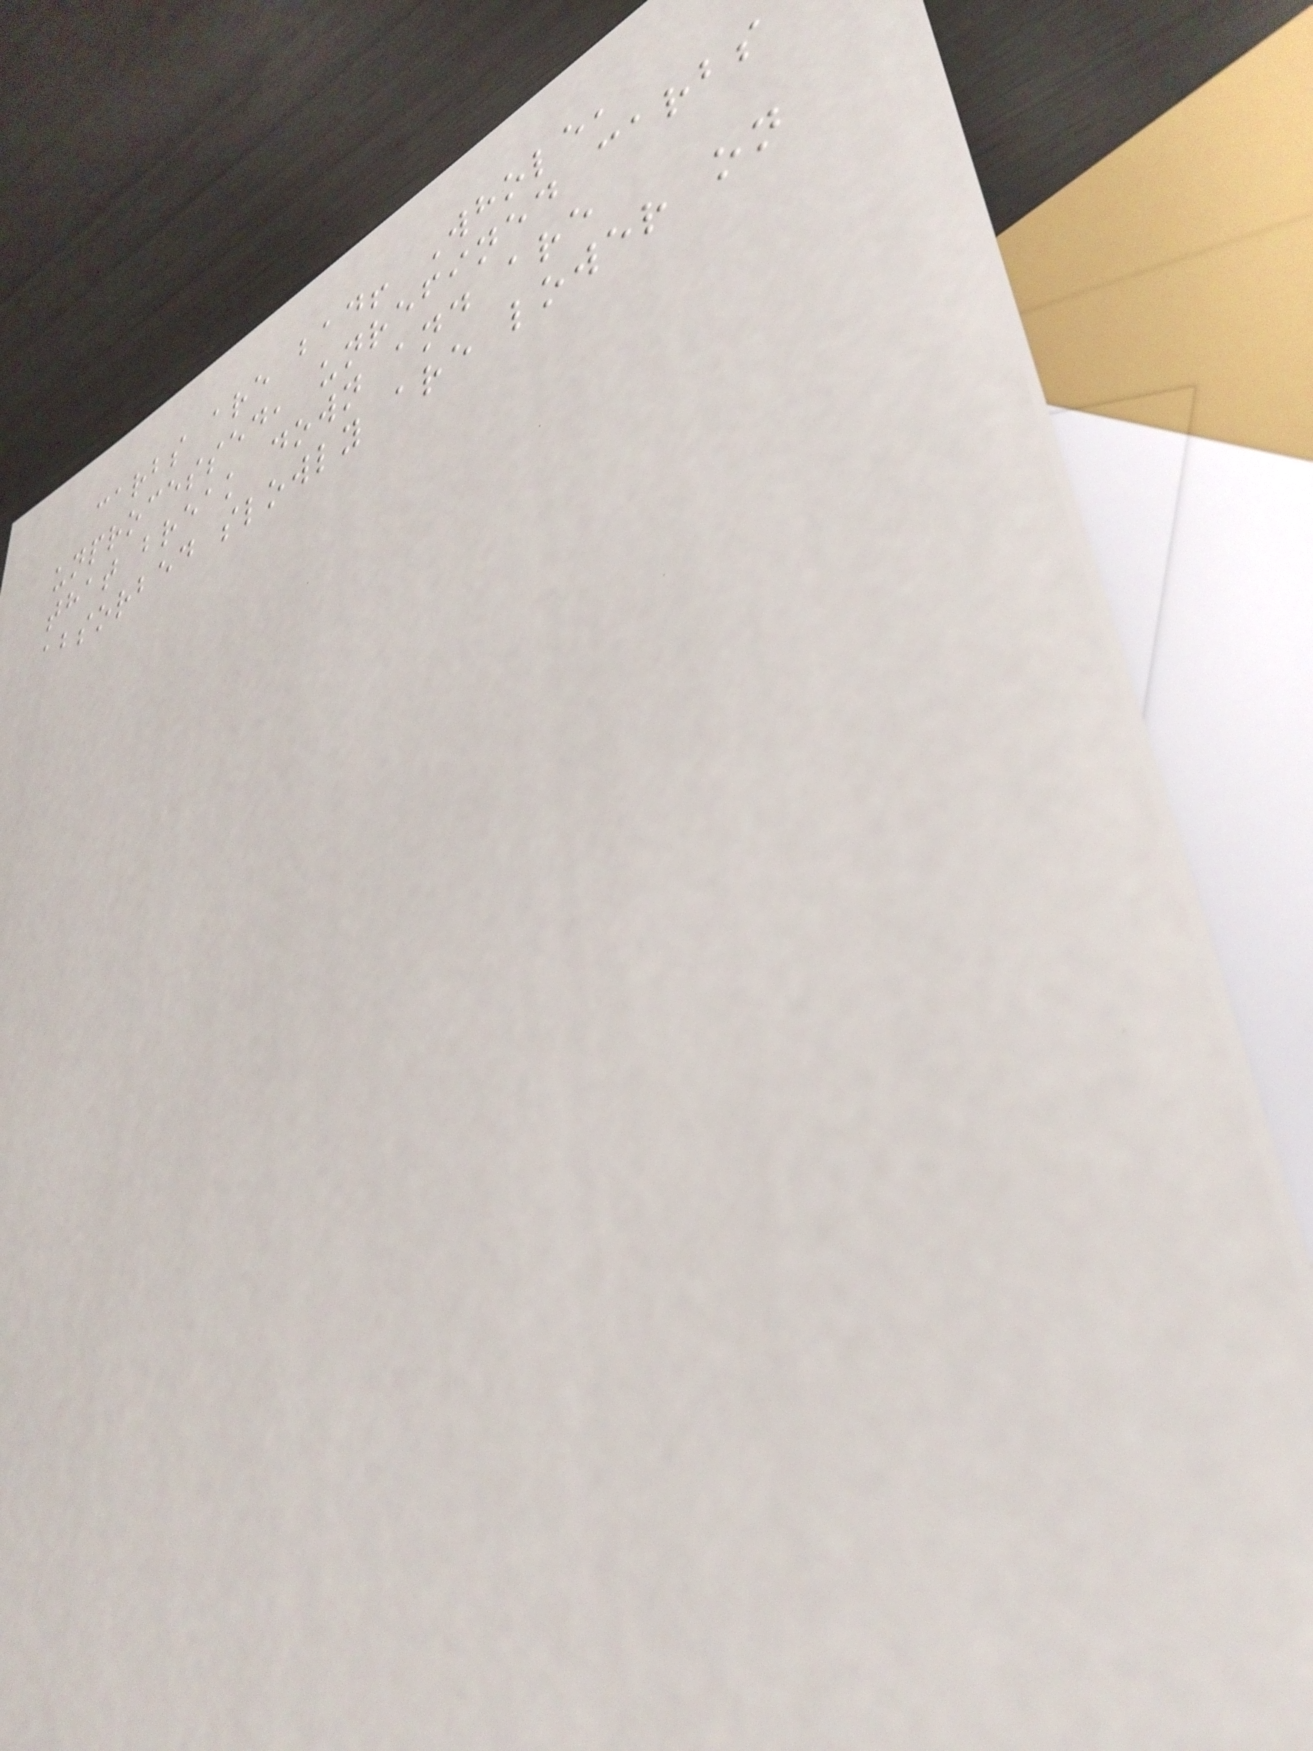carbs are bad! Whole,
unprocessed, unrefined carbs
that break down and are
absorbed slowly are lower on
